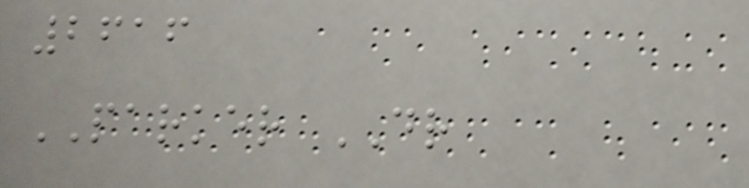2616
PARKER DR
